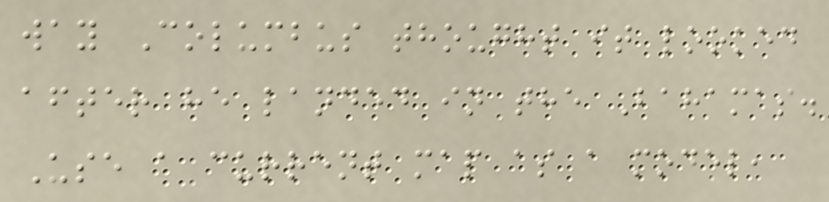way Columbus thought it looked
after he landed in the Bahamas.
Use a current map as a model,
